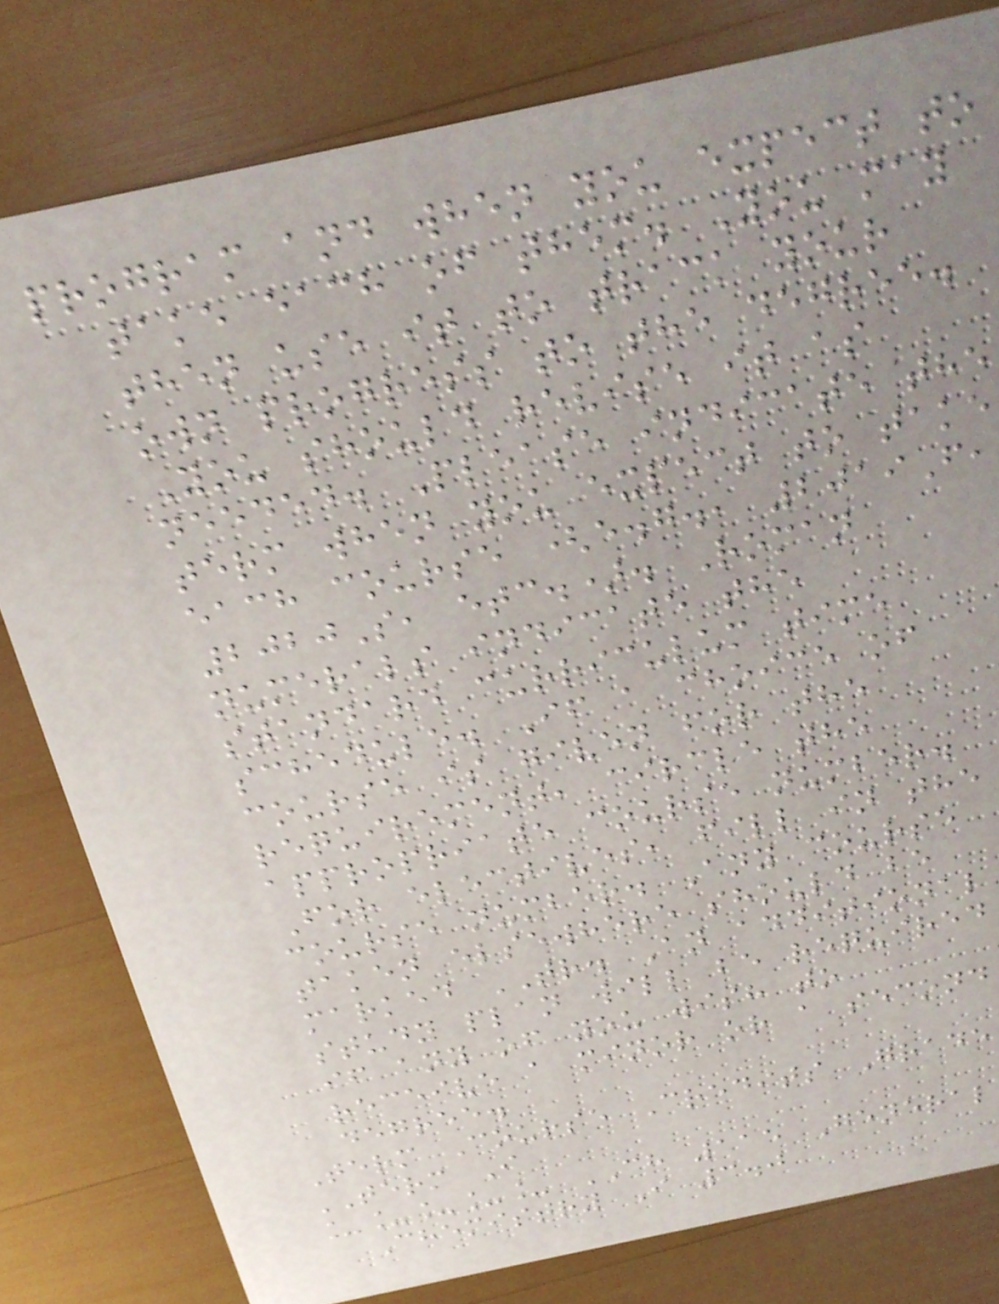program and when you expect to
take each of them. You may
then use it to track your
own progress to the degree.
You should revise it as
needed. Please indicate the
term when you expect to take
each course (e.g., 2019F,
2020S, etc.). Roman
numerals indicate the
standard curriculum time
schedule. If a choice of
course is given for the
requirement, circle the
appropriate course number.
For electives, fill in the
course number. Any course
taken elsewhere should be
marked TR. An additional
study plan will be required
if any of you wish to
receive a minor or a second
degree.
Term Course Credits Grade
TERM I
_____ CH 115 General
Chemistry I 3.0
